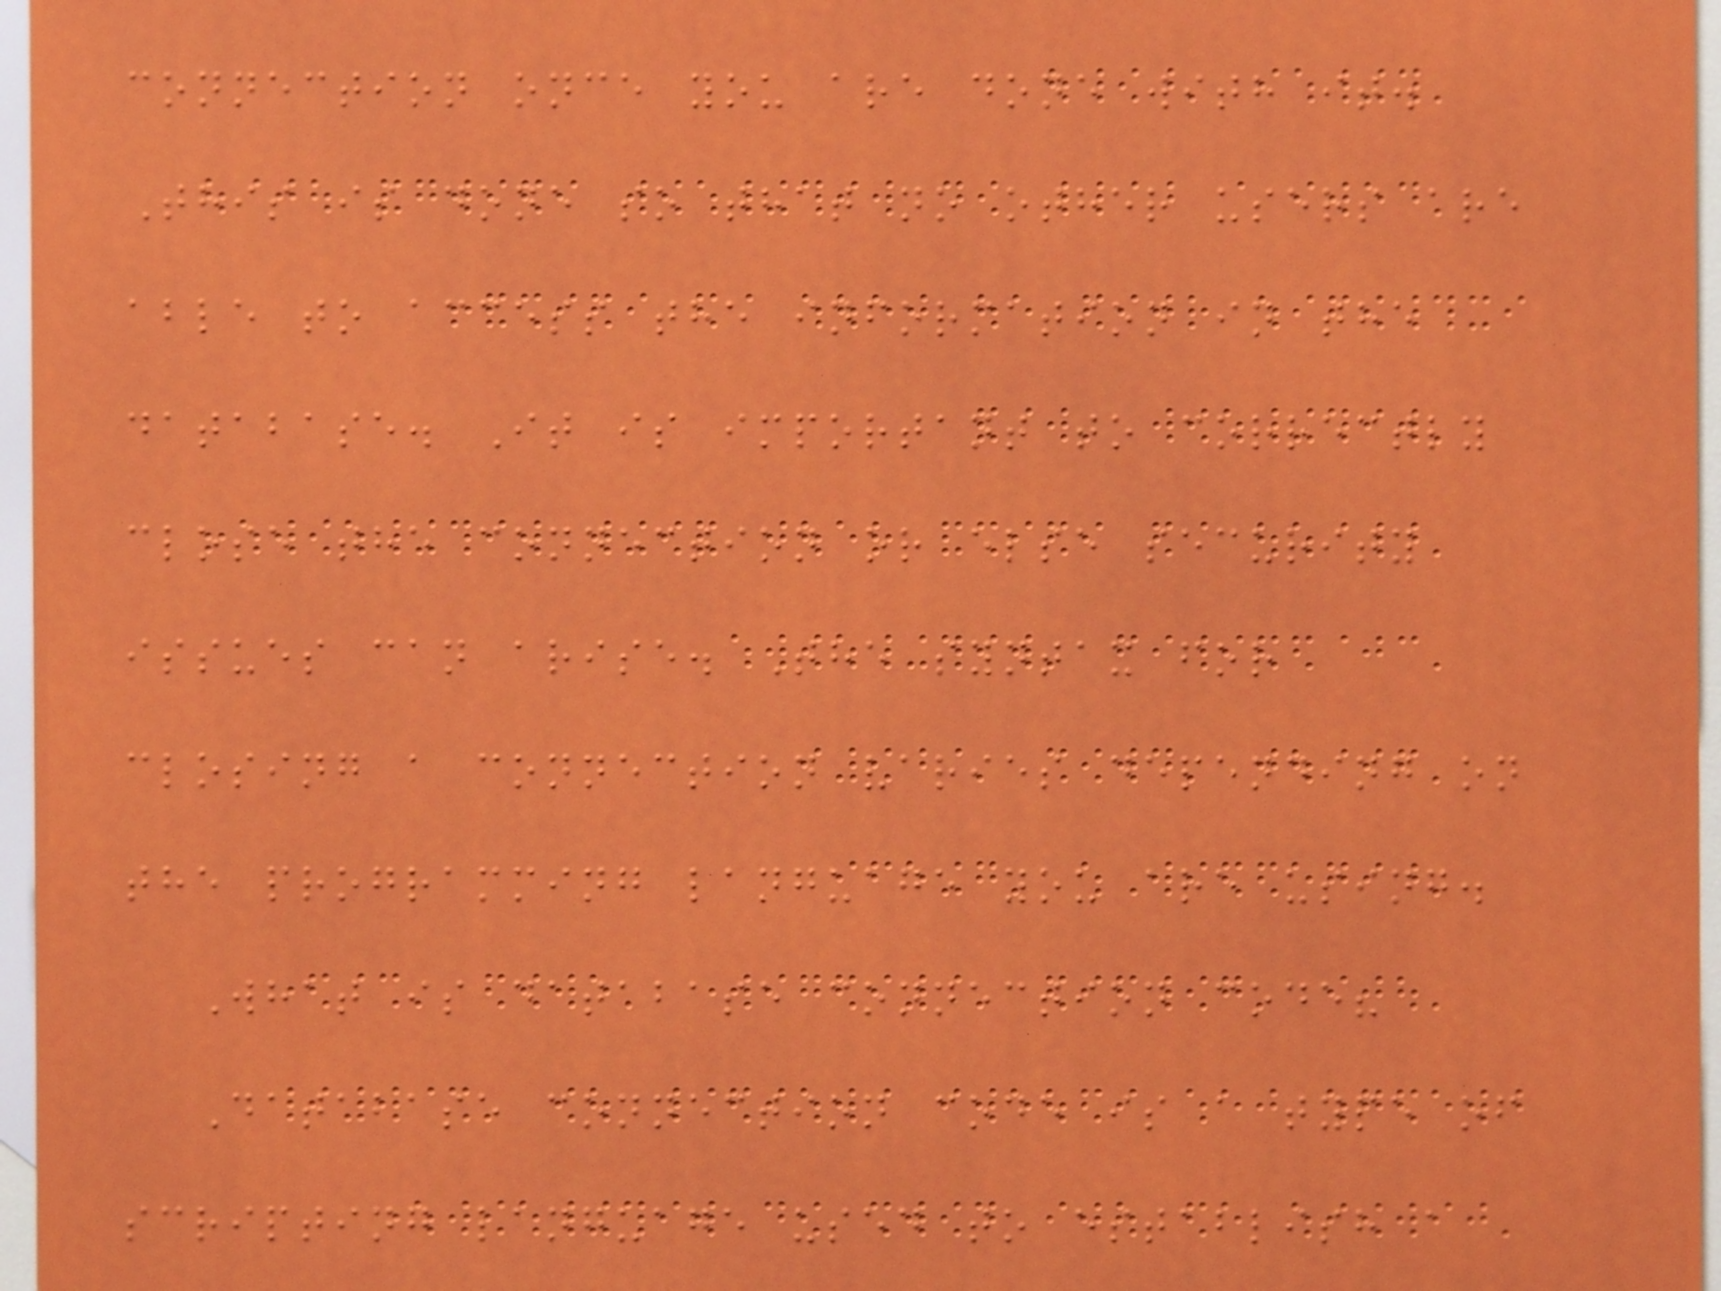connection once you are done with it.
This is done so that no other users are
able to access the information in the
database. It is important to correctly
close the connection or else security
issues can arise. The syntax for
closing a connection varies depending on
the programming language you are using.
What is database connection code?
Database connection code is a type of
scripting language used to establish a
